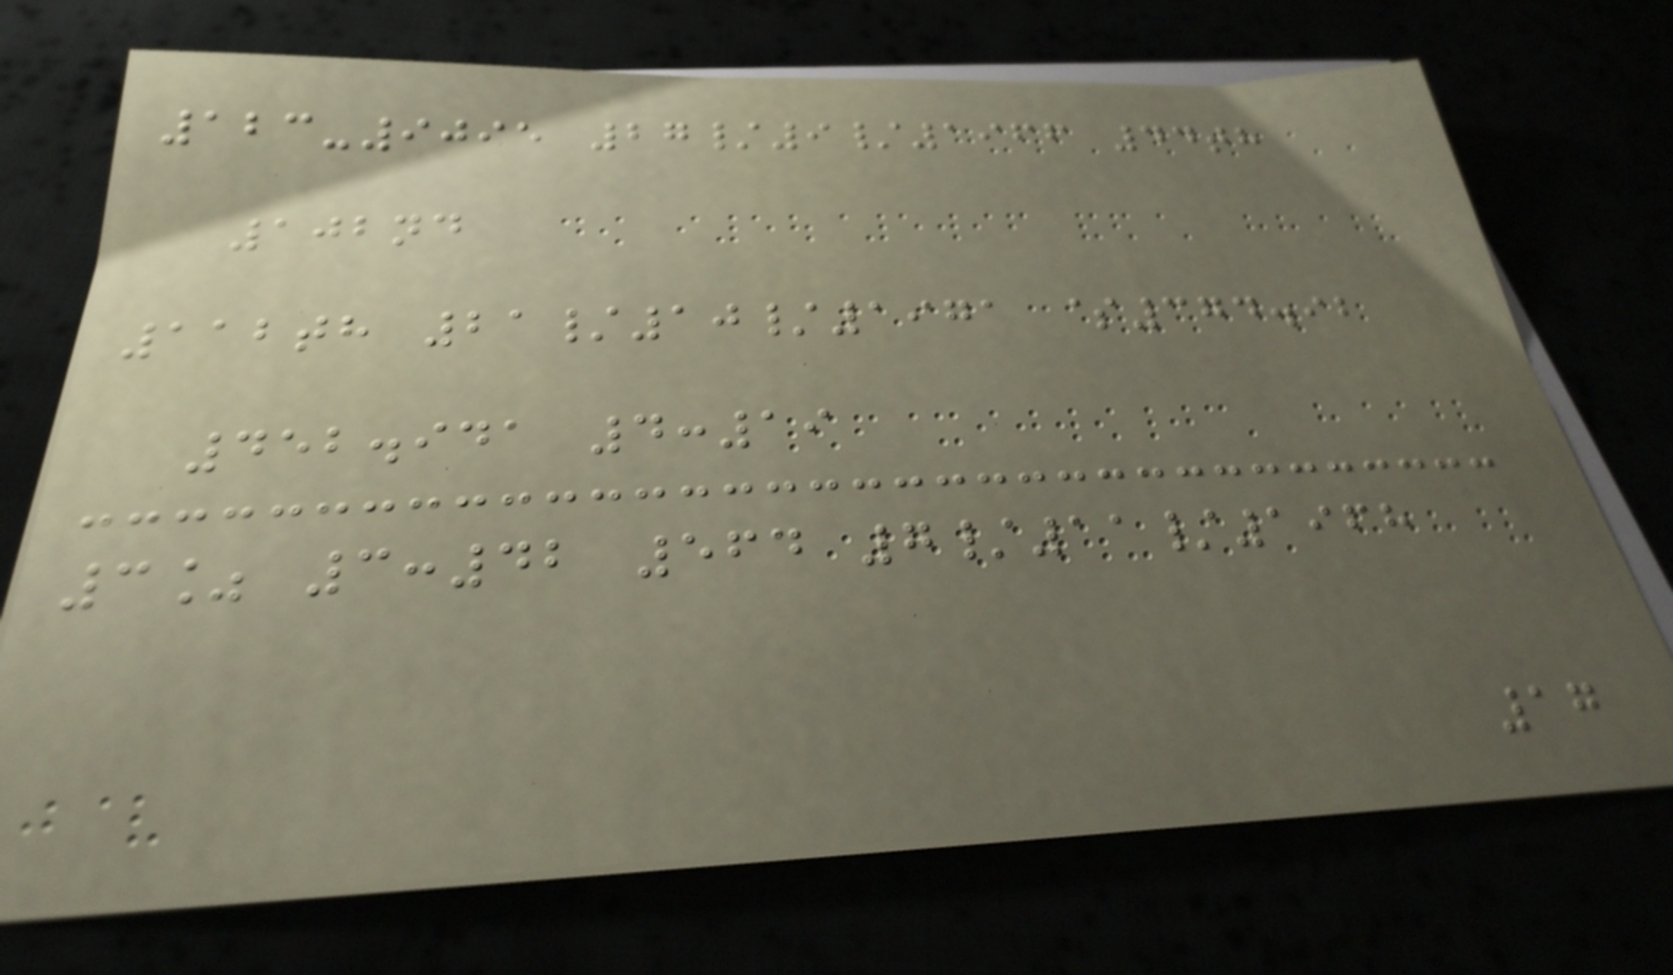123-9095 27/9/1966 44th
102nd
112th 21/10/1971 $374.92
452.941 4:19
3% 3:42 564 7/11/1968
17
